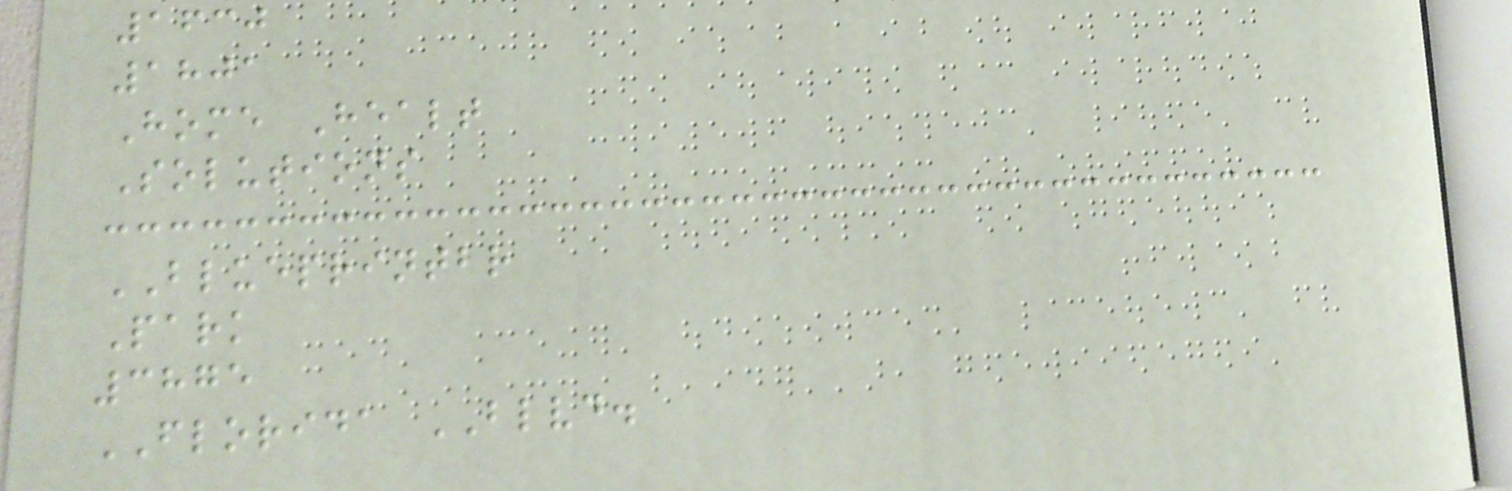1630
1801
Home Healt
Solutions
BLUEPRINTBR
Park
3875
FLORIDA BLVD.
